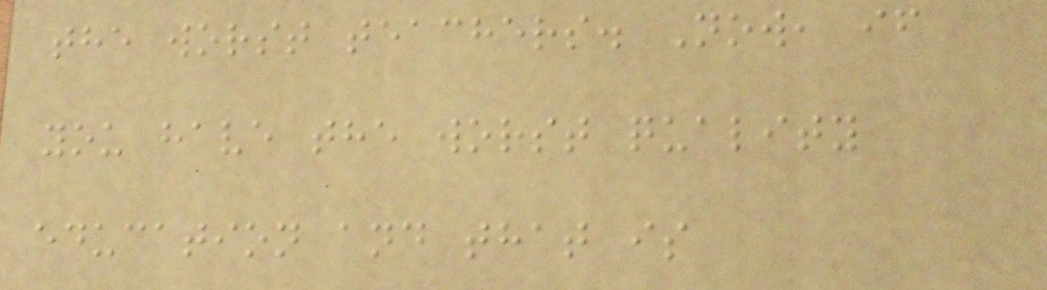the worst teachers. Now, if
you have the worst quality
education and that is
